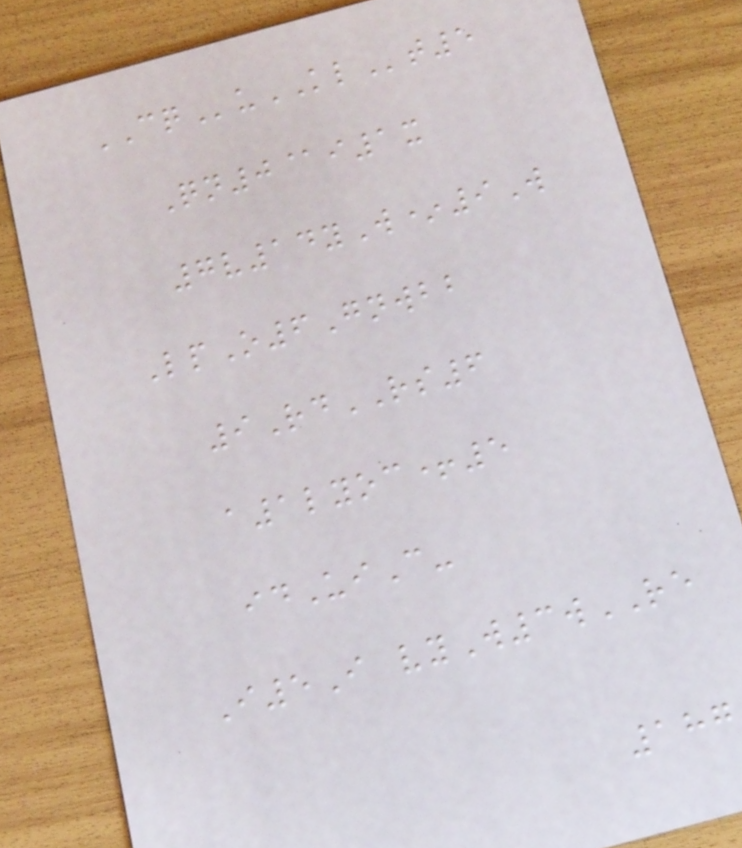CQuKLt5
Qn0@i1x
7v14yW*9W
LpO6Gnwbb
9RdRS6
a1lyoc+5
idUiC-
I5I vyW3wRE
187
